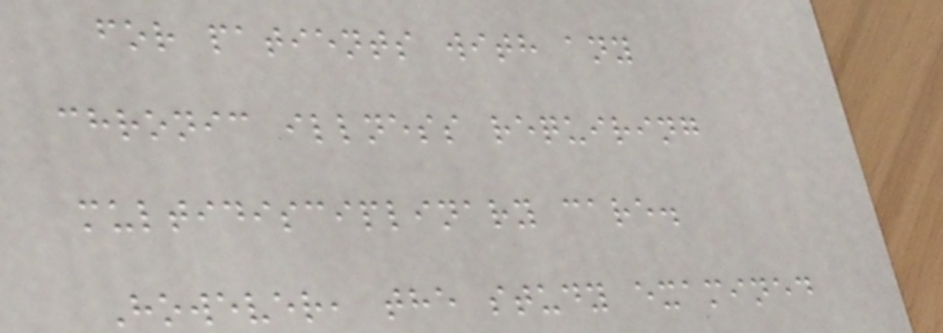for patients with any
chronic illness requiring
multidisciplinary care.
However, the study examined
